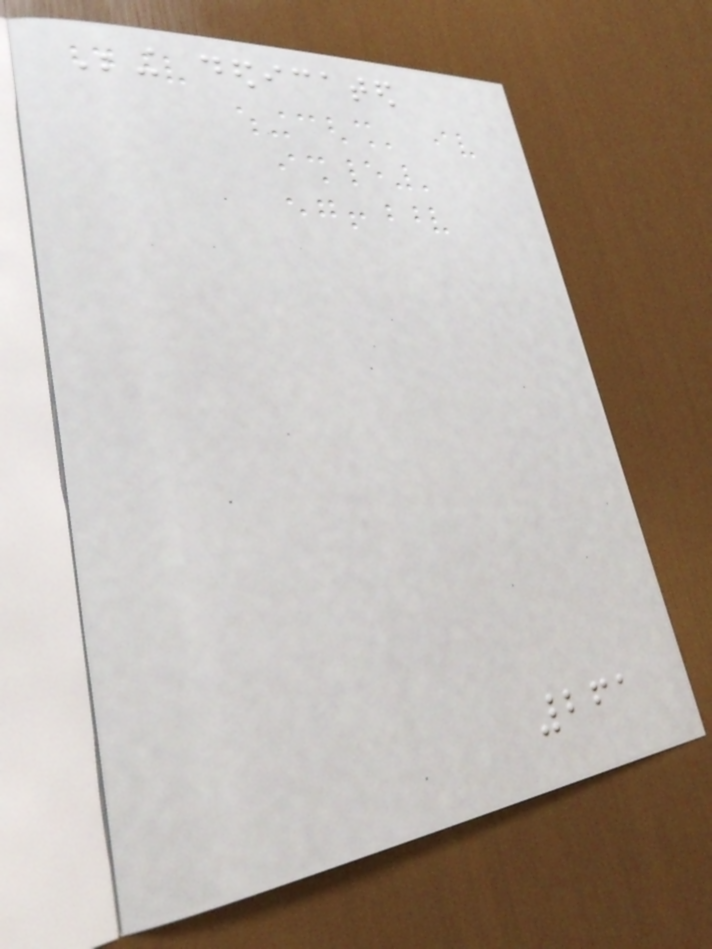Being dedicated
261
